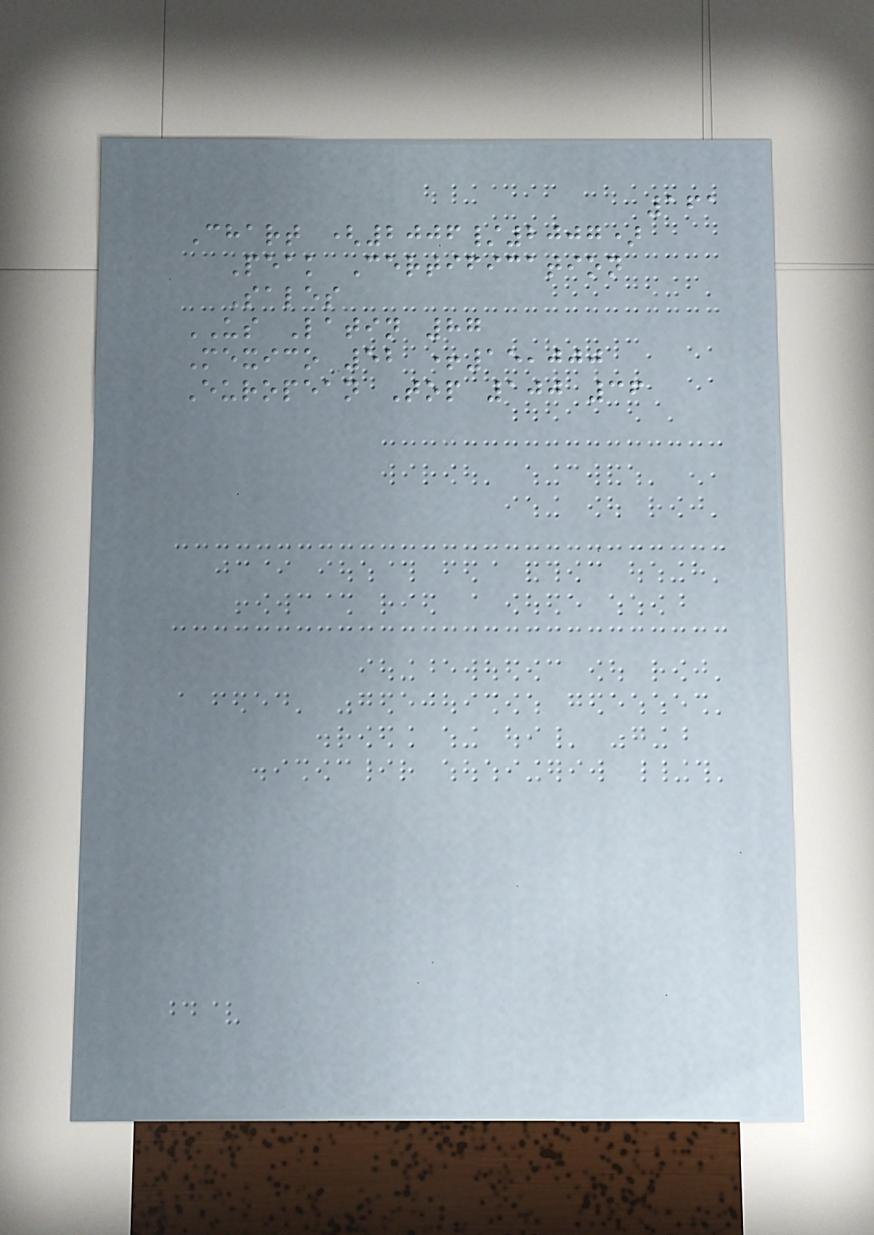161
Chart (2006/2007)
Peak Certification
Sales
US Latin 87
Mexico 52 +15,000
European Top 100 36
